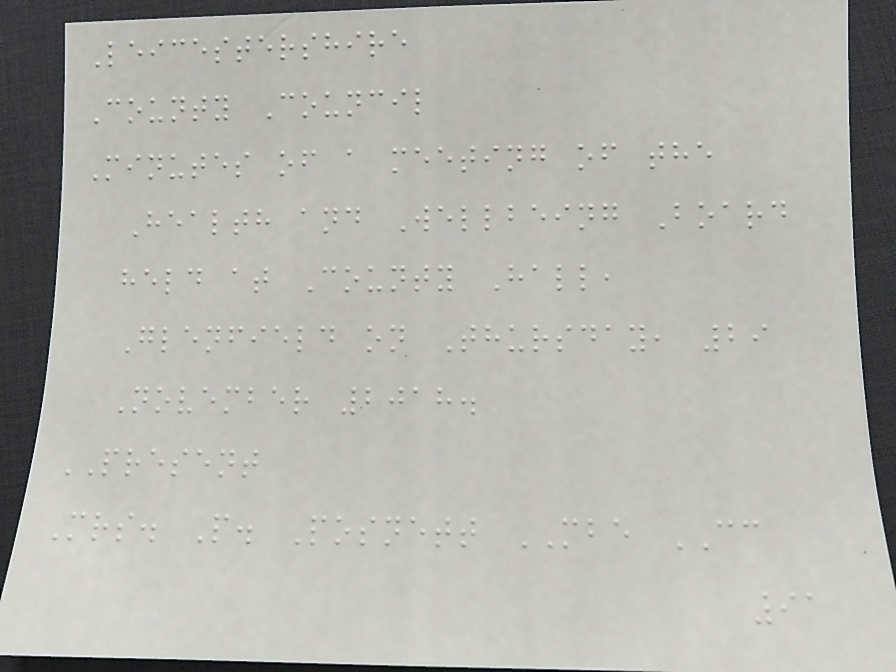Leicestershire
County Council
Minutes of a meeting of the
Health and Wellbeing Board
held at County Hall,
Glenfield on Thursday, 29
November 2018.
PRESENT
Mrs. P. Posnett MBE CC
91
